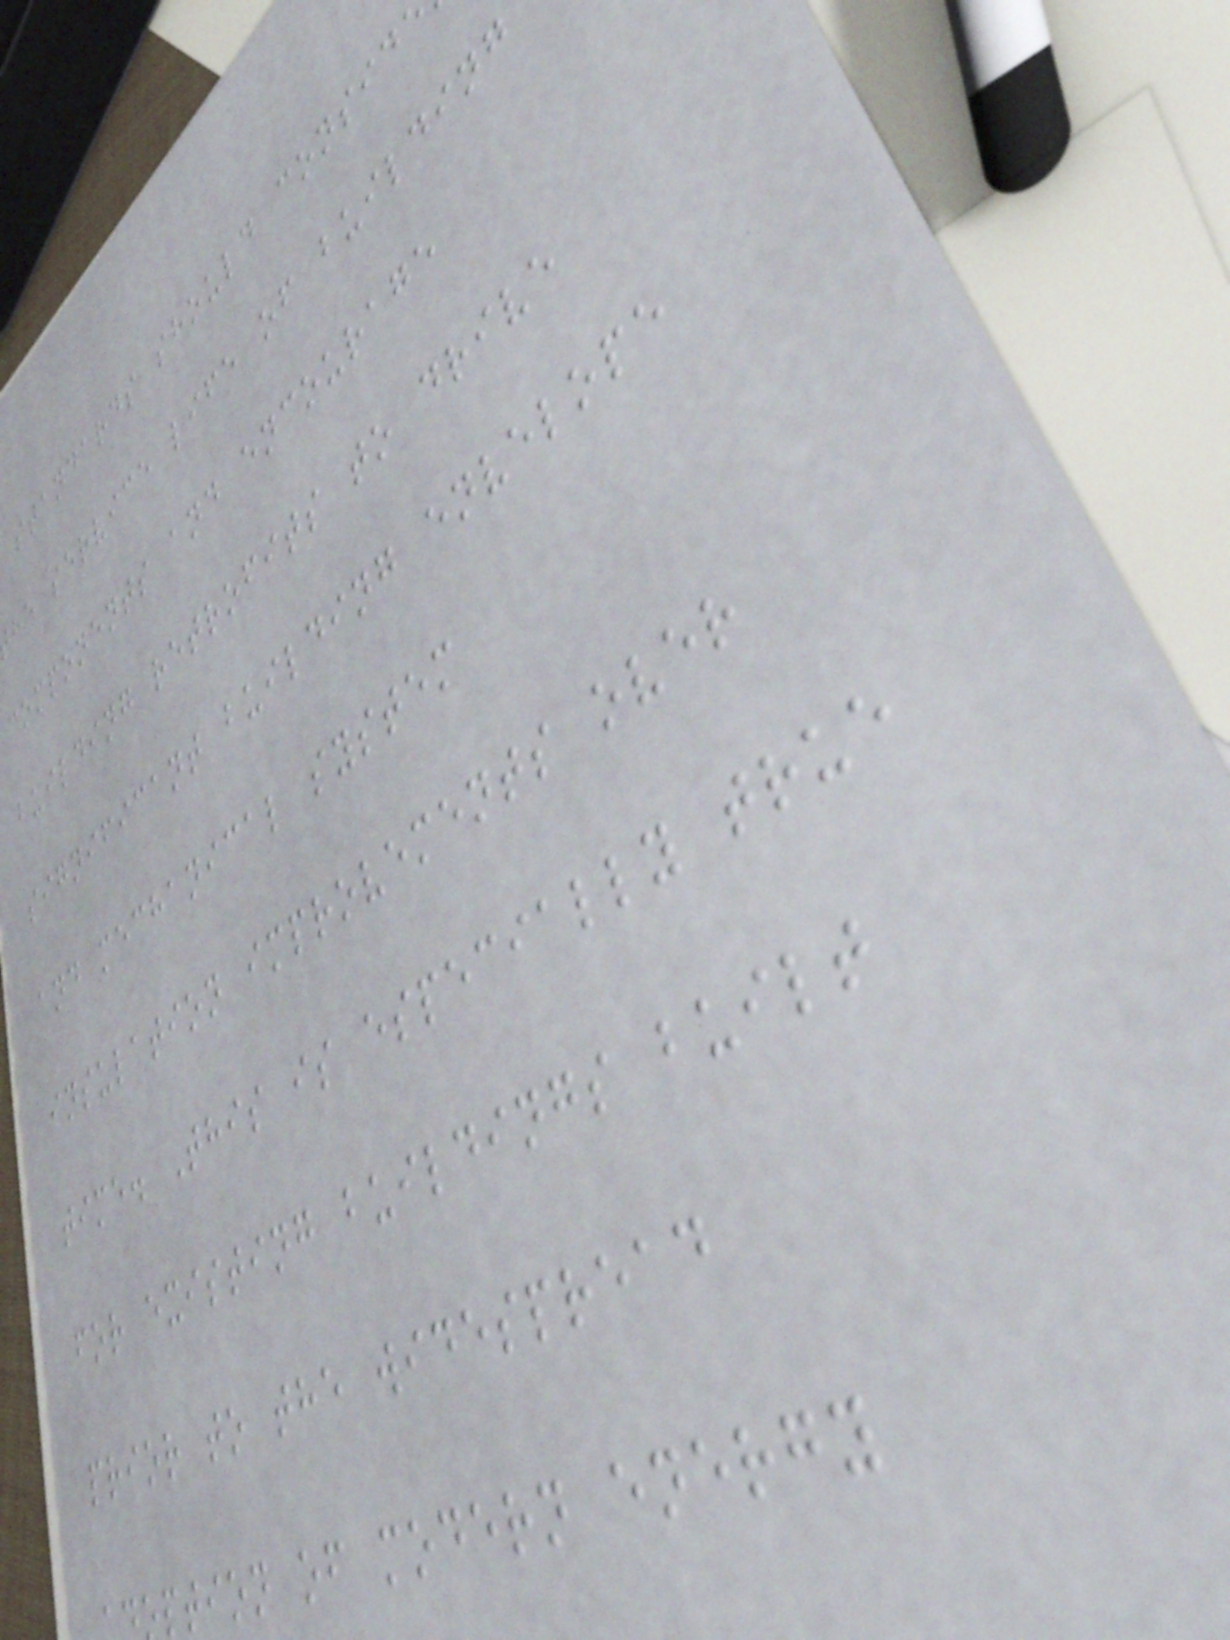standards should consid
he service life of building
components and encourage
building retrofits to drive
significant building envelope
and mechanical system
insulation improvements over
time. This is especially true
for existing buildings built
prior to the widespread
ption of modern energy
